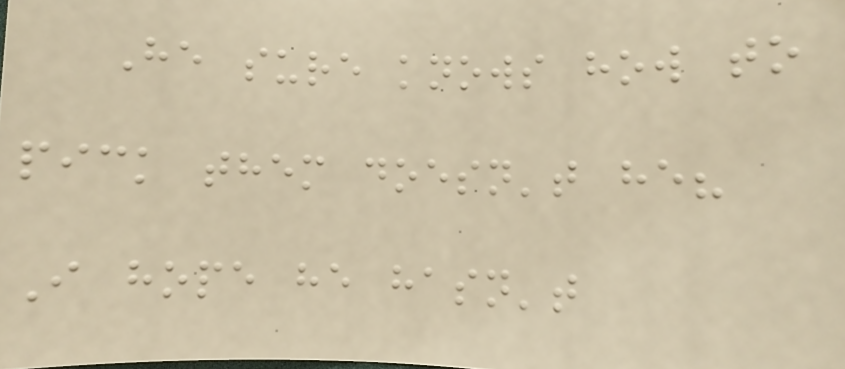He sure knows how to
pick them doesn't he?
I hope he hasn't
